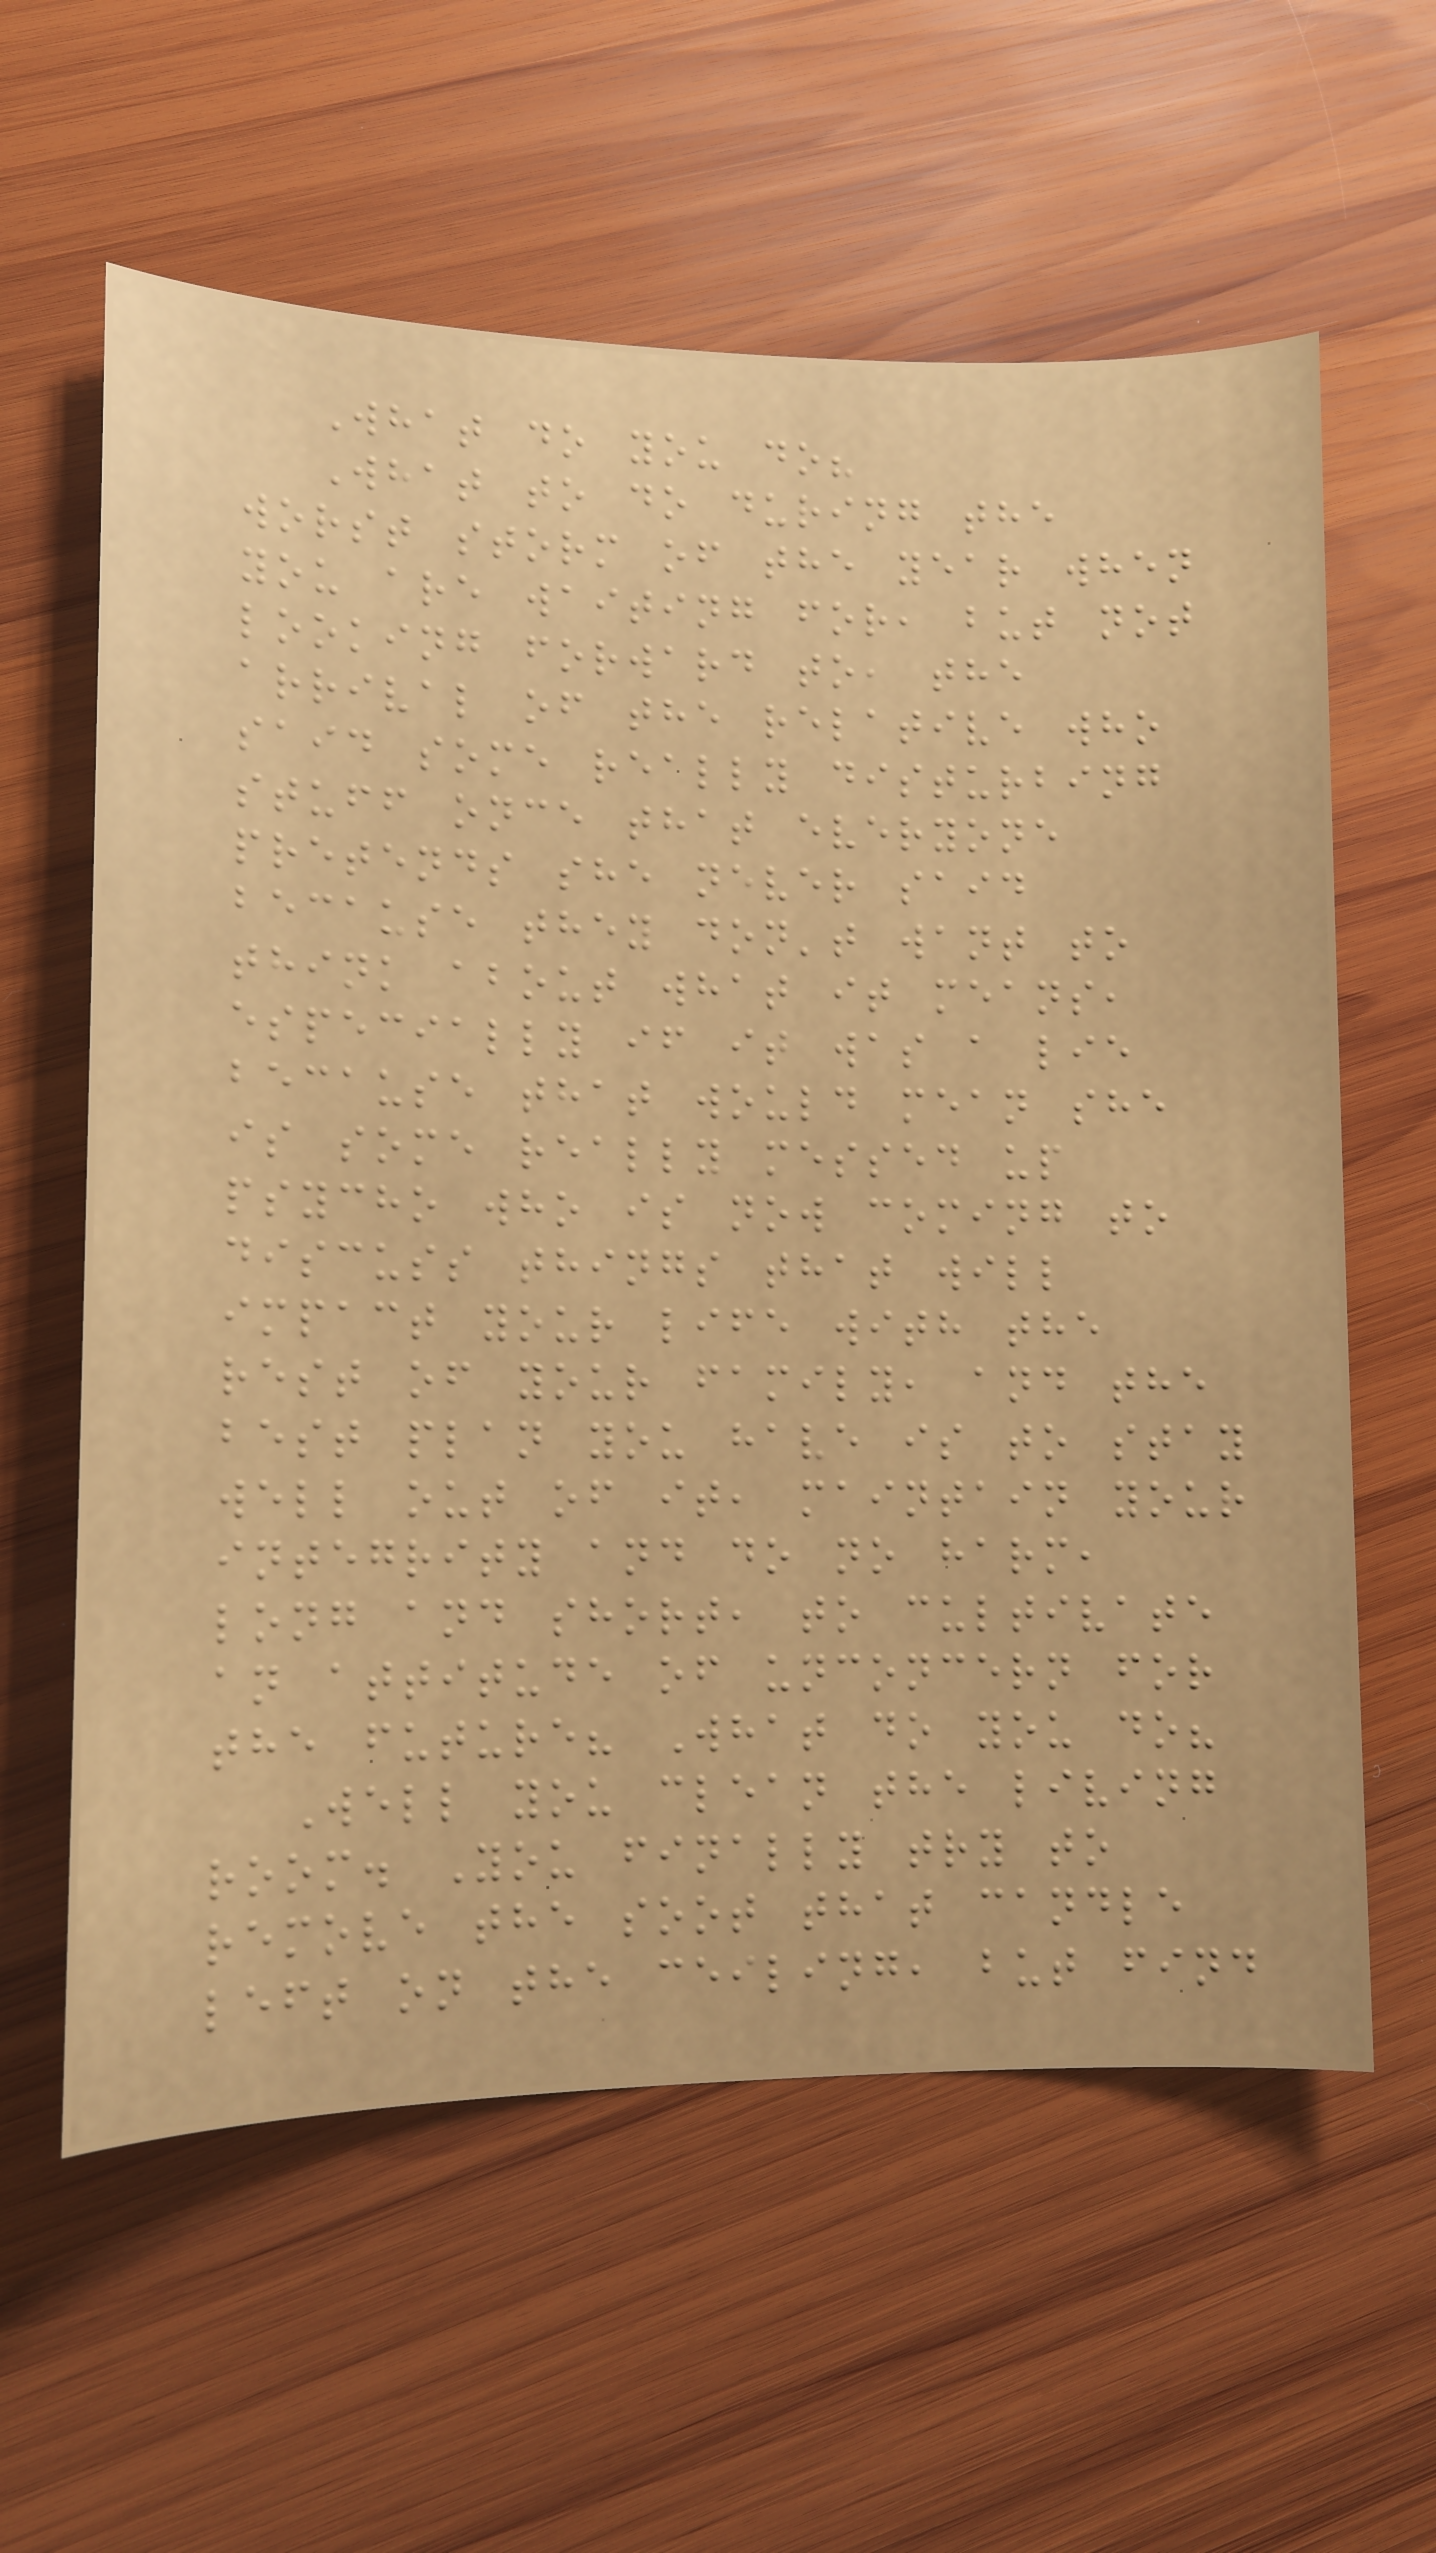What do you do?
What to do during the
worst storm of the year when
you are waiting for, but not
looking forward to, the
arrival of the relative who
said some really disturbing
stuff once that everyone
pretends she never said
because they don't want to
think about what it means,
especially if it was a lie
because that would mean she
is some really messed up
psycho who is now coming to
discuss things that will
impact your life with the
rest of your family, and the
best plan you have is to stay
well out of it, maintain your
integrity and do no harm,
long and short, to cultivate
an attitude of unconcern for
the future? What do you do?
Well you clean the living
room. You finally try to
remove the soot that candle
left on the ceiling, but find
